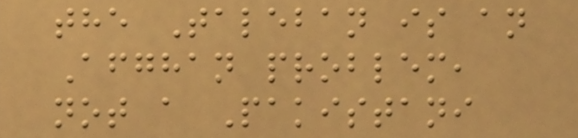the Taleban is an
Afghan problem,
not a Pakistani
